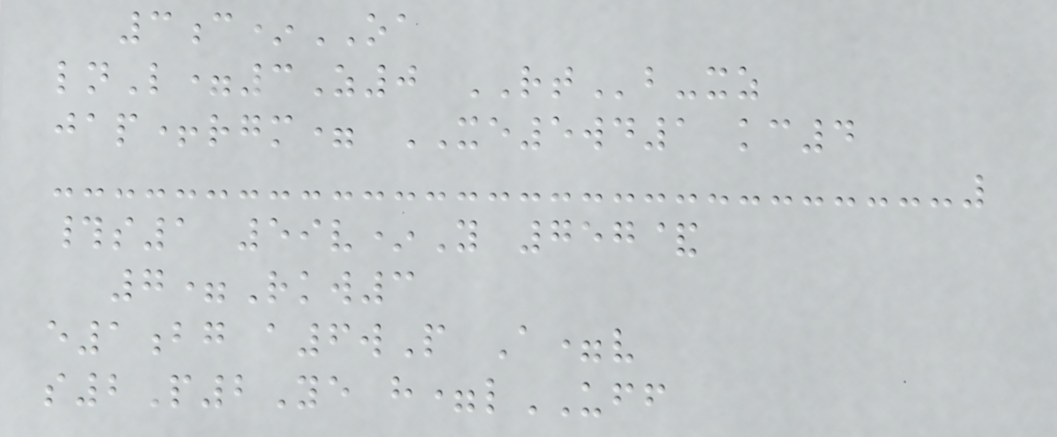3c*OA
lnL=3Z0 RTb-xz
jap+rgm= XE5wd1 kc4
#s1 59v*Y 757&
7=Rkw3
e1bg a6wP A=v
s2P2Ye h=lUFF
